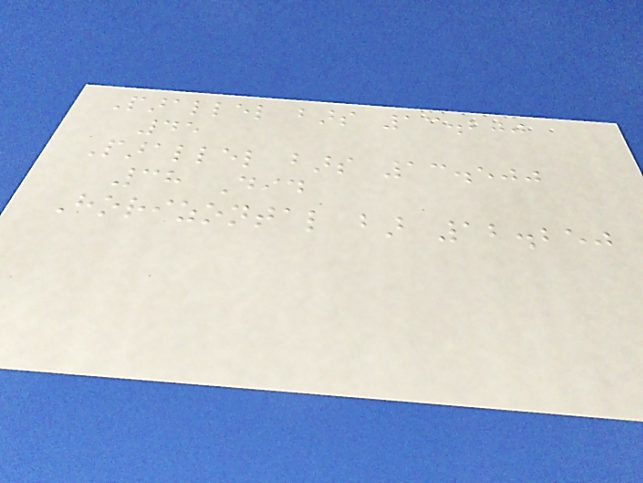Parallel bars 13.200
45
Parallel bars 13.500
38 Did
Horizontal bar 12.250
